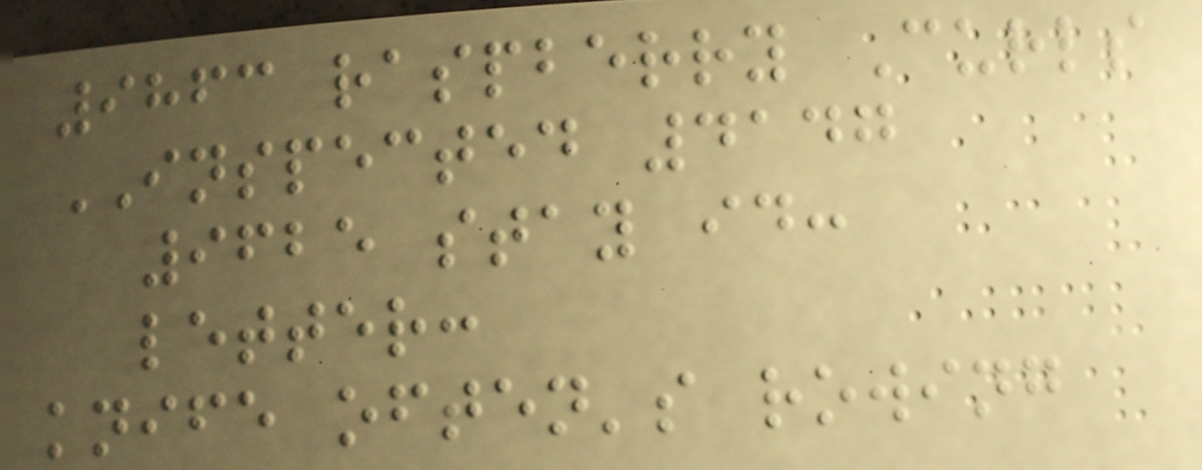9863 raspberry Curls
INSPECTED 4147
9625 stay id:
letter:
knife often's rowing
